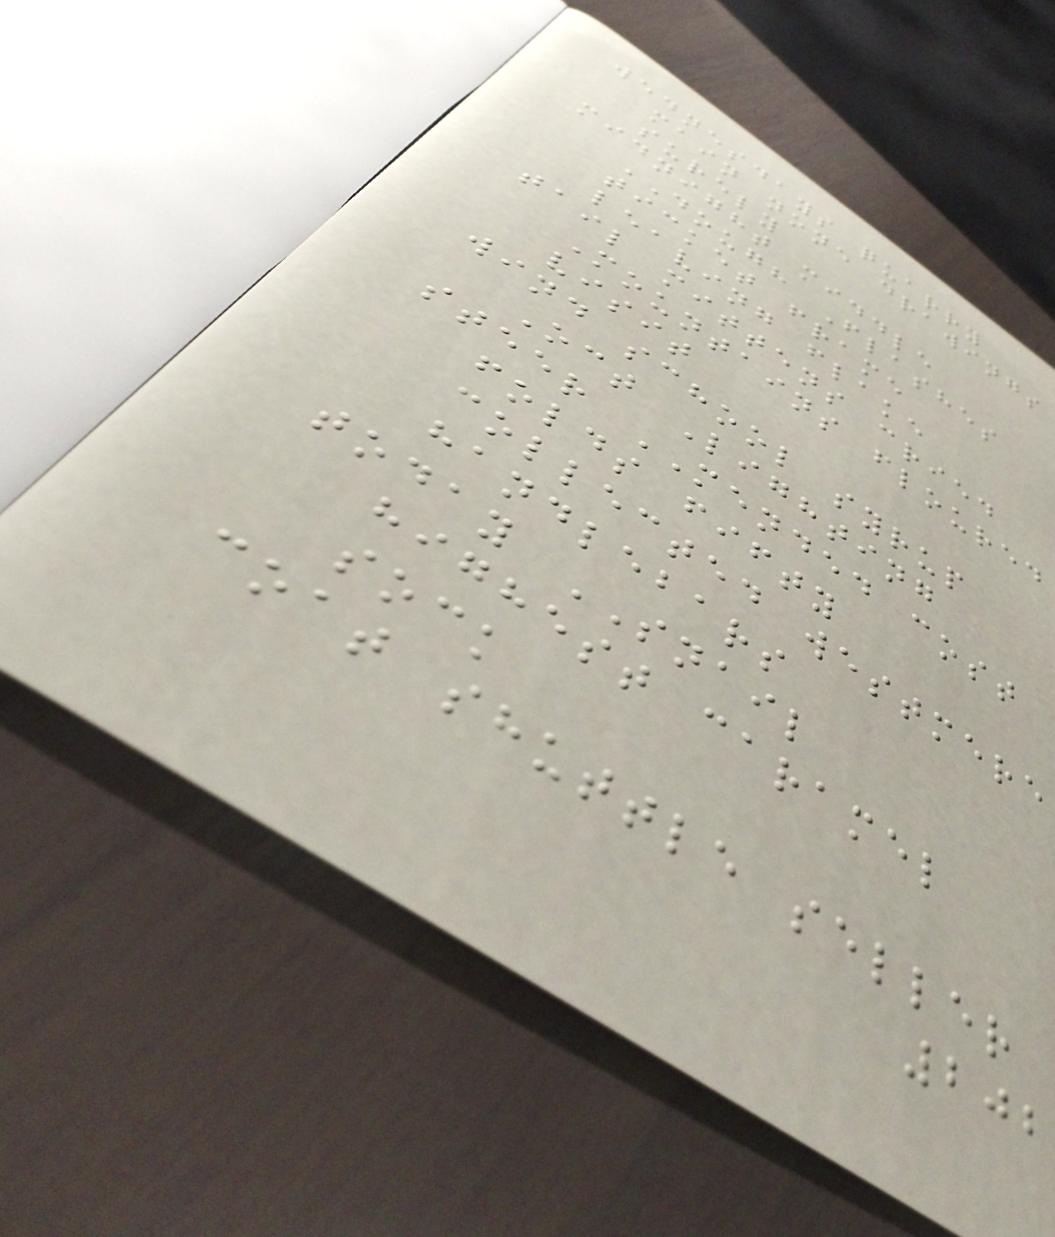wednesdays quarry
main none drawings
surely
midnight middle
DOUGH Flashes
ticket frame
leaving flake
tail mittens cried
Mountains floured
visit
wind school syrup
Oct Lighting
steer MENDED cost
folds fifty
collected westmere
handlebars
today SNAIL
highest caramel
sock
coat shuttle seller
202
